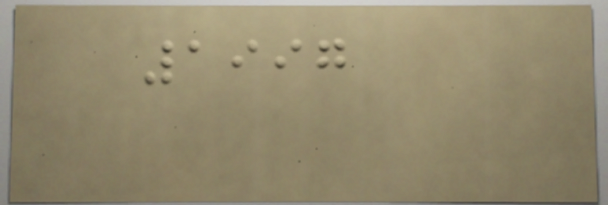1997
